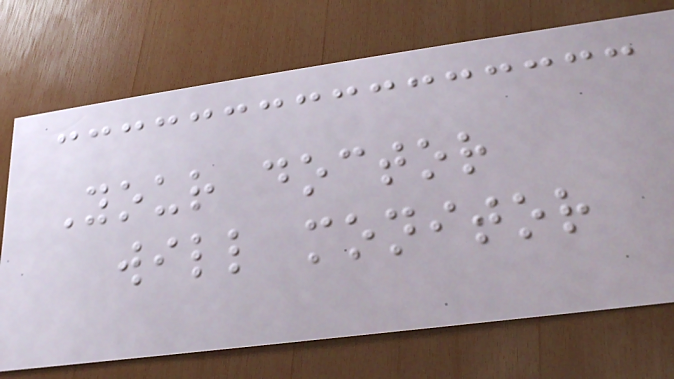Your doctor
will monitor
